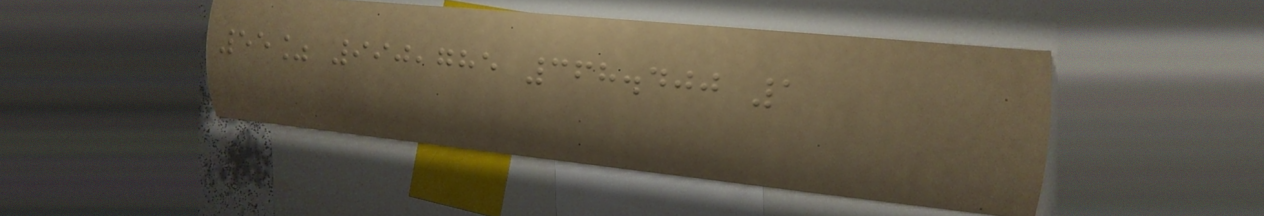55% 990,785 368.400 1
